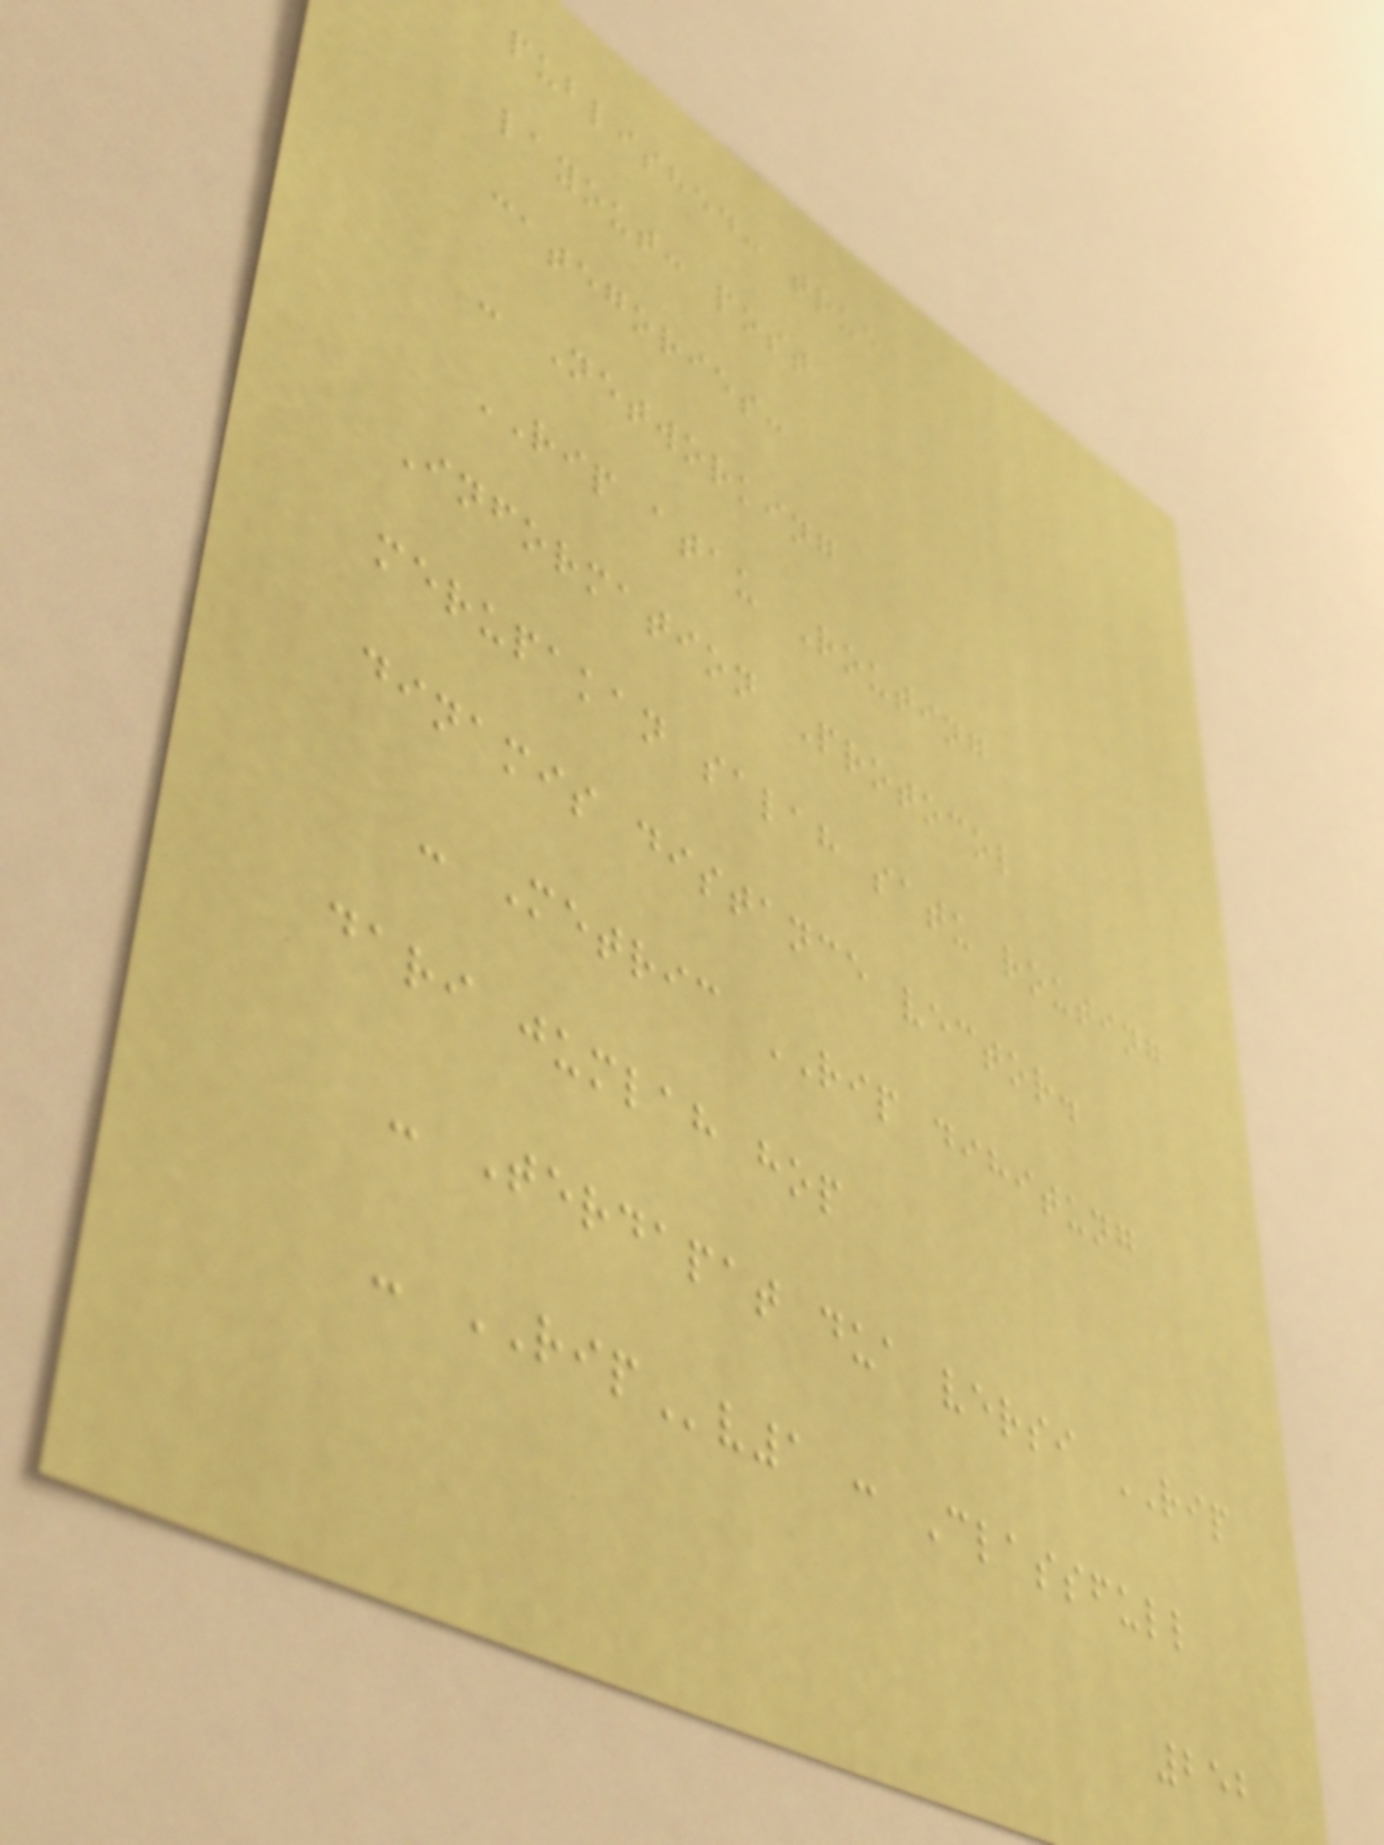published: true
layout: post
categories:
- Networking
RIP atau Routing
Information Protocol
merupakan salah satu routing
dinamis distance vector.
- Metric RIP dihitung
dari jumlah hop
- Terdapat dua versi RIP
- RIPv1 : Classfull
252
